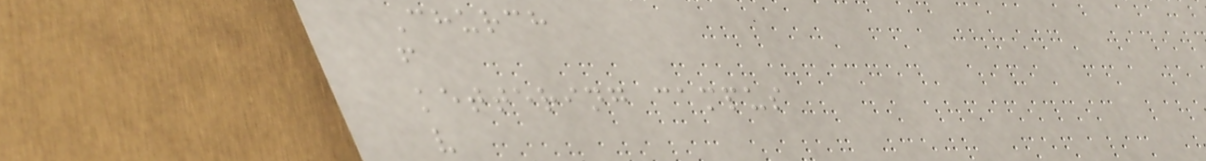Church
f
kettering campus
v
